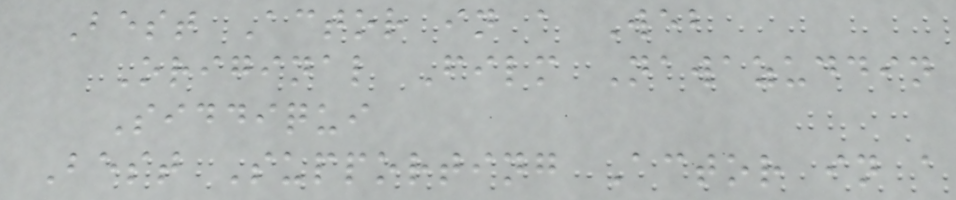Best Actor in a Web
Original Film Nawazuddin
Siddiqui
Best Supporting Actor in a
